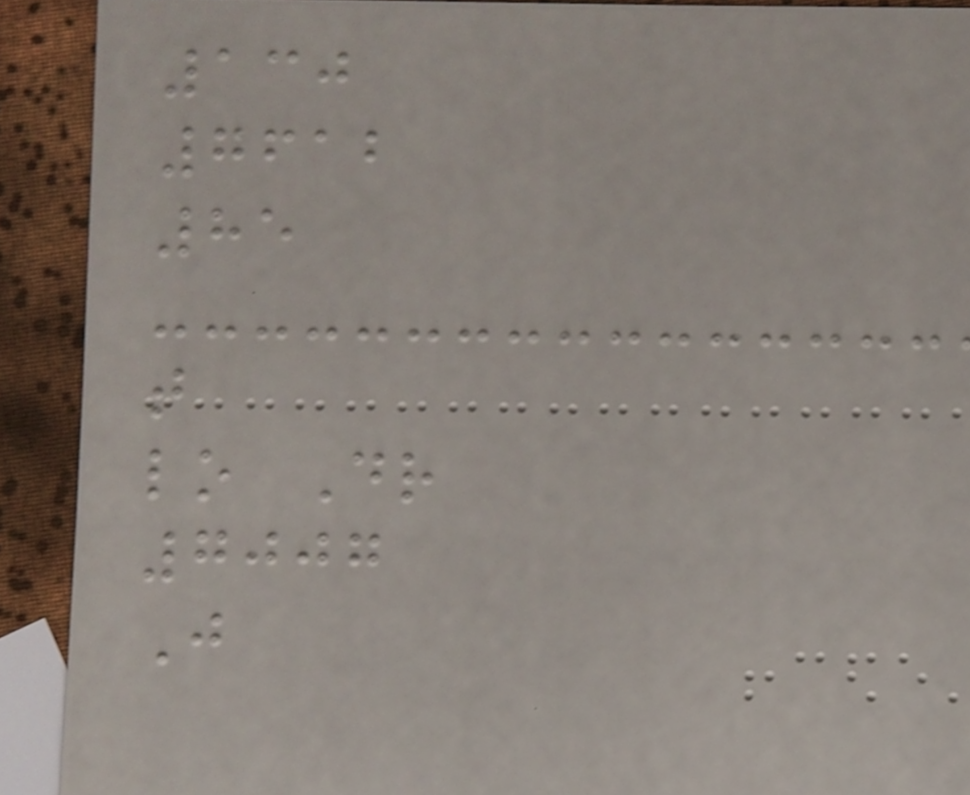130
7612
85
t
lo Dr
7007
J
